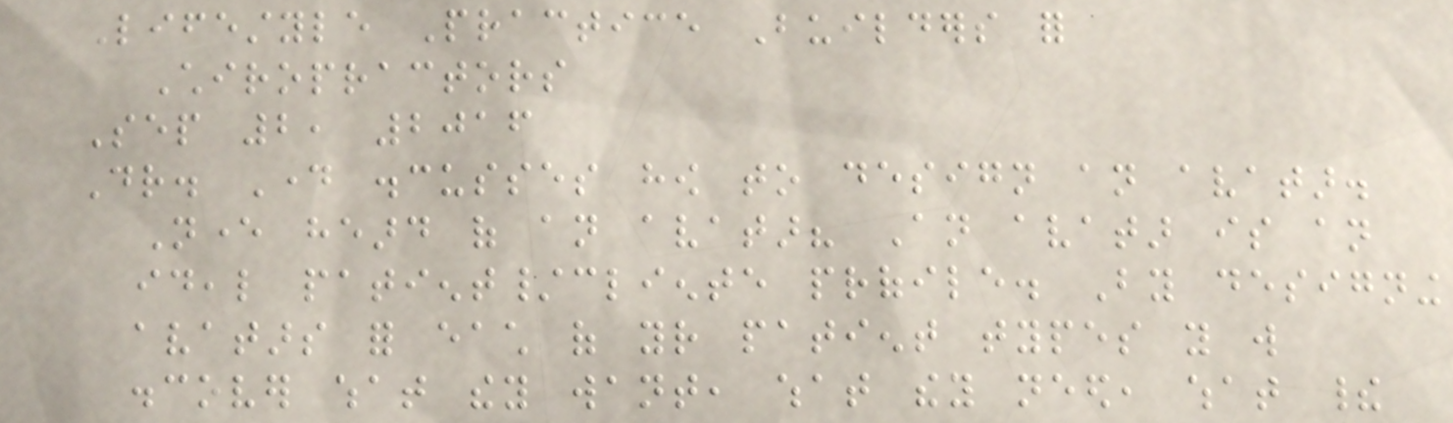Lifestyle Practice Builders for
Chiropractors
Sep 2, 2016
Dr. Day discusses how to design an avatar.
Never heard of an avatar? An avatar is an
ideal patient/cliente profile. By designing
avatars for each of your patient types you will
discover what they want, what they need, what their
